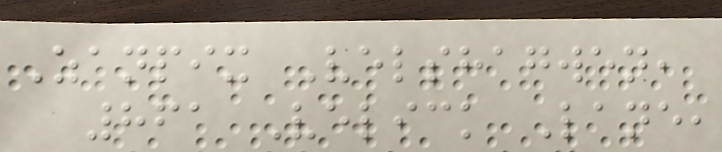Zanpix Velshagwen,
861 Velick Lane,
